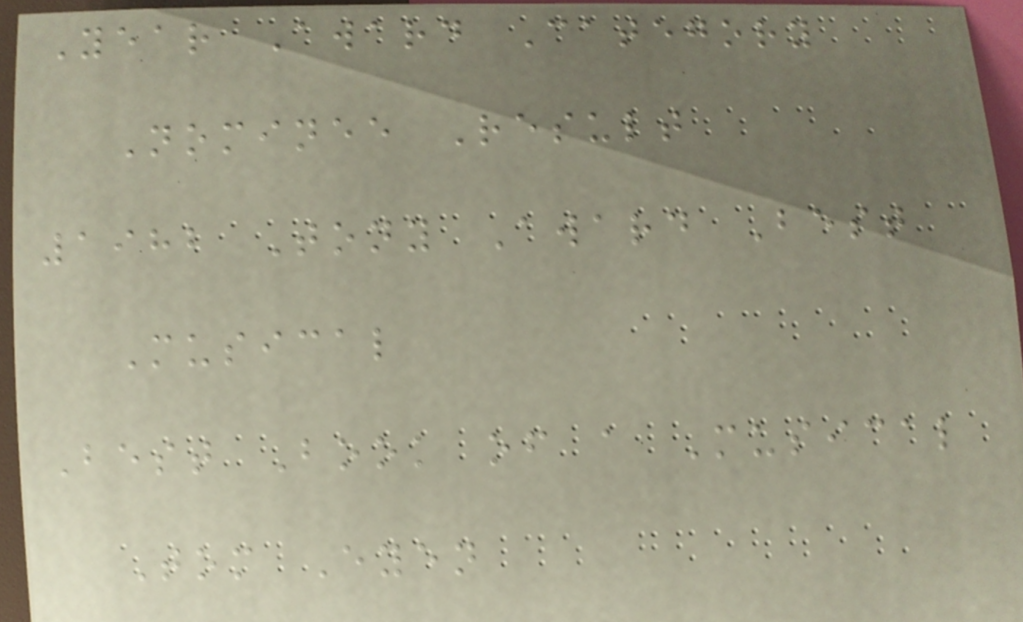Year Award Category
Nominee Result
1982 Tony Award Best
Musical
Best Book of a Musical
Tom Eyen
